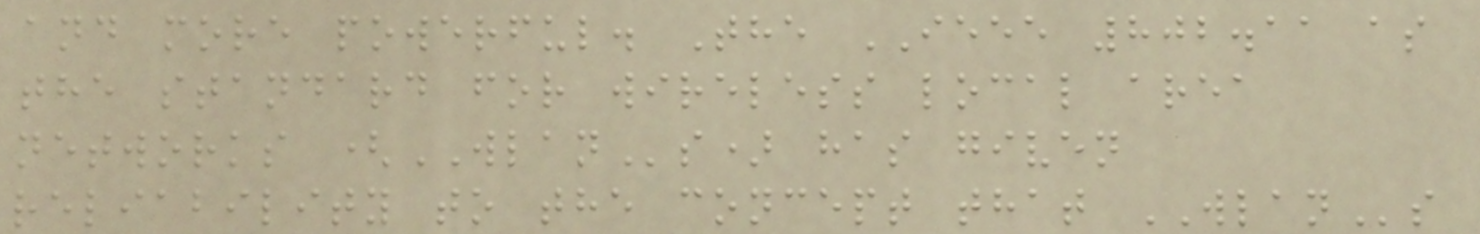and more powerful. The IEEE 802.11 as
the standard for wireless local area
networks (WLANs) has given
reliability to the concept that WLANs
